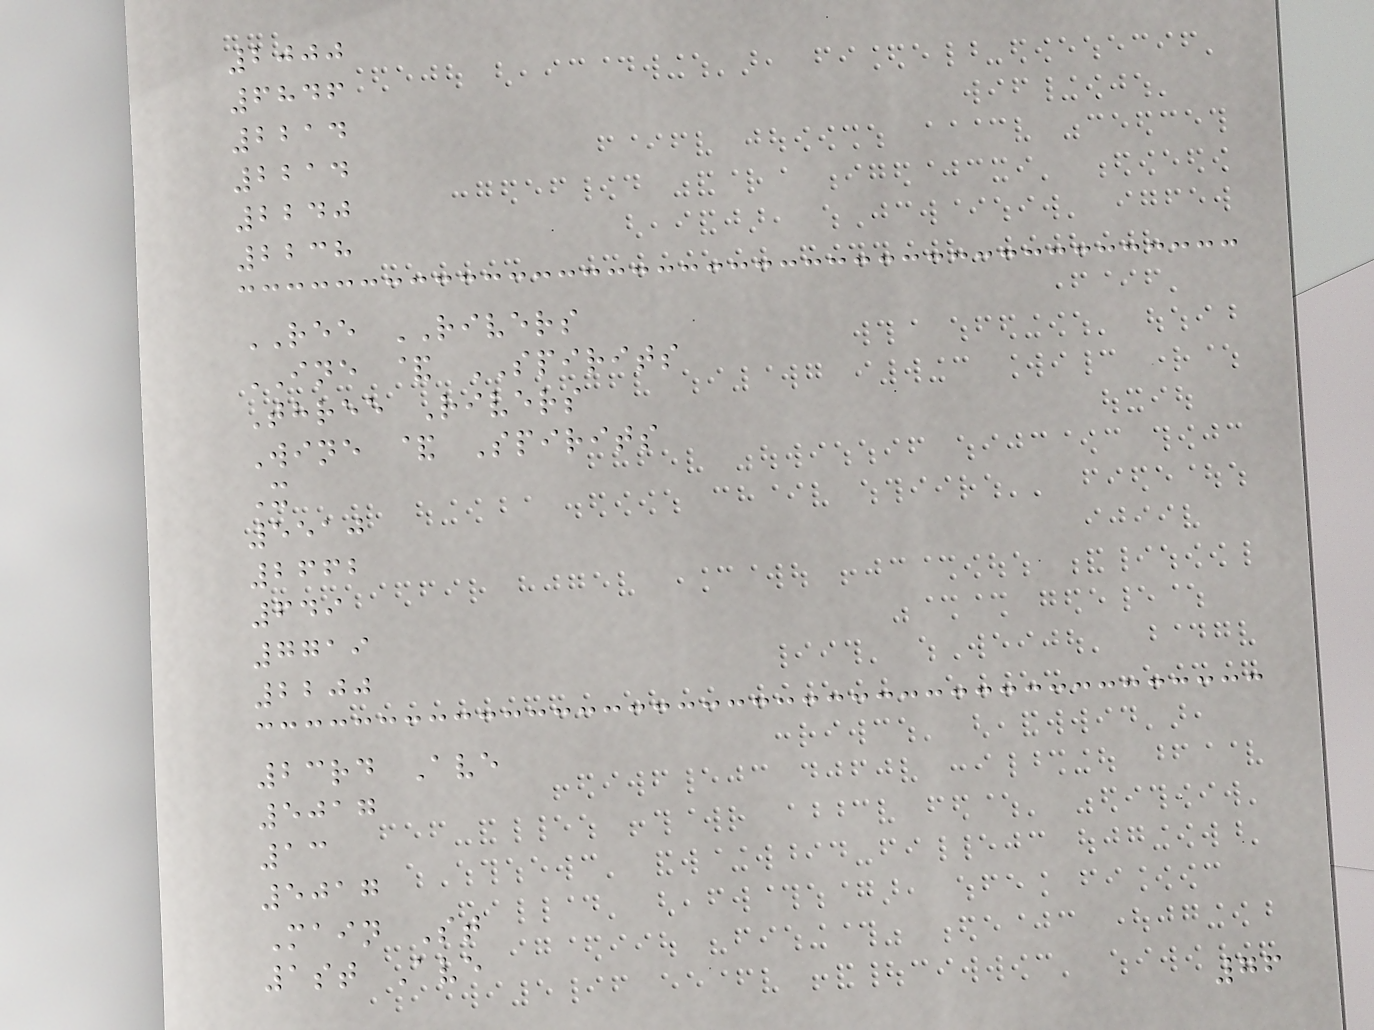2000
6846
2214
2214
2240
2238
REE RIVERS
INE & SPIRITS
Three Rivers
Wine & Spirits
X
5510
2662
649
7719
2200
23rd Ave
5017
13
5017
Main St
1st Ave
76
